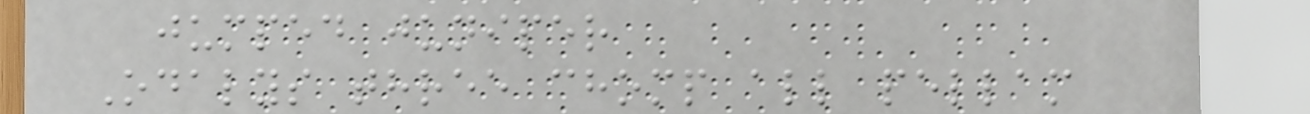jumped juniper
Odalys three chomp all pellam
